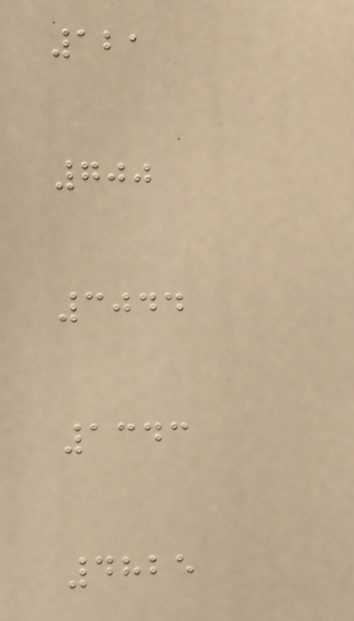121
700
3044
1343
4825
